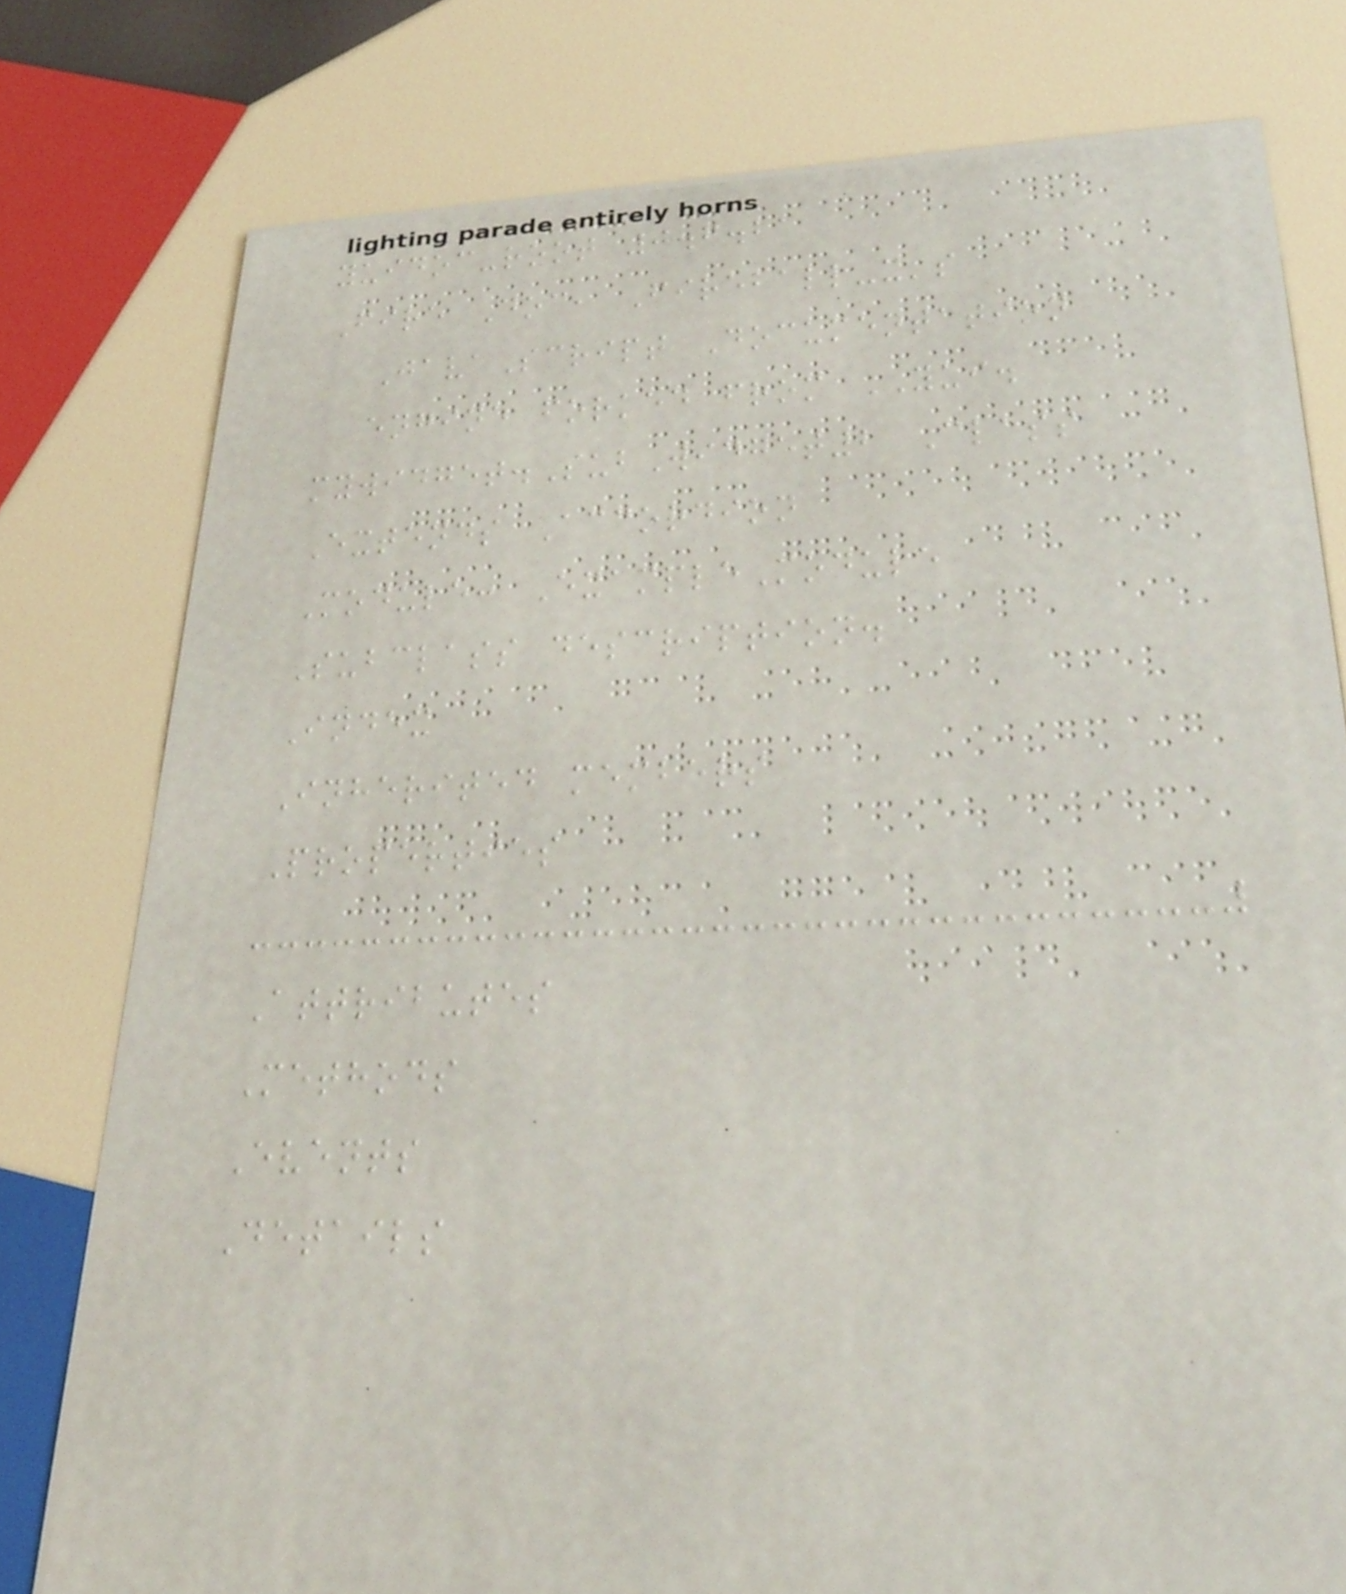yuidoc-root 0.6.21
Fire Doc, Fireball-x's
JavaScript Documentation
engine forked from YUI.
mywidget.SubWidget2 Class
Extends Accordion
Module: ExampleModule
Subclass description.
Index
Inherited members
Properties
Attributes
Methods
Events
Details
